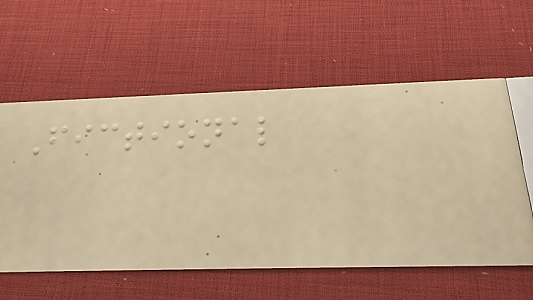Fictional
